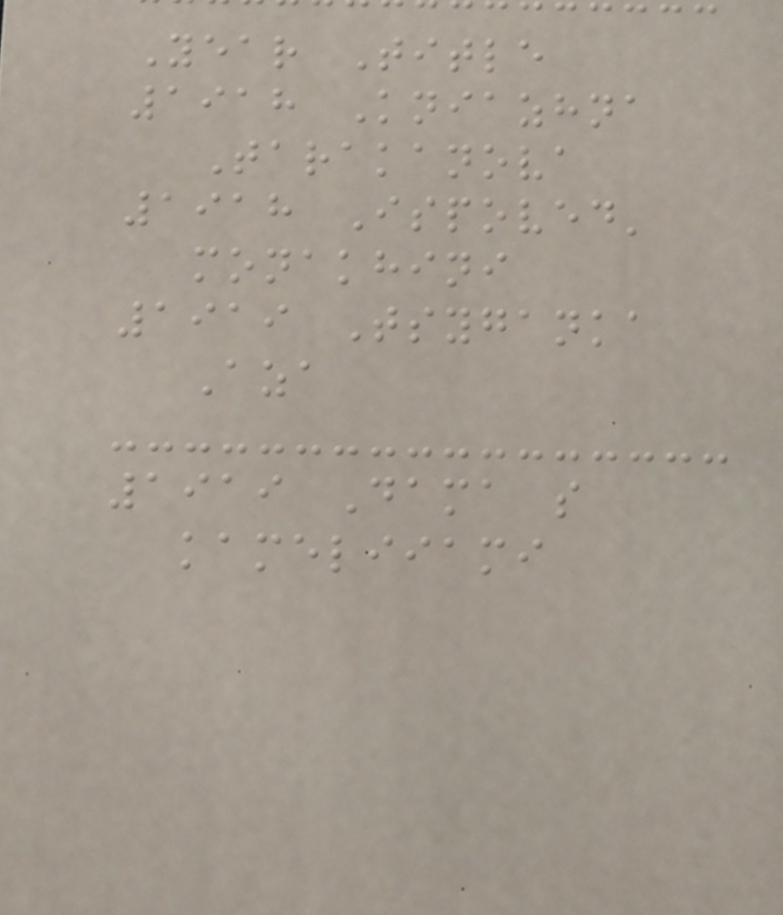Year Title
1918 Kniazhna
Tarakanova
1918 Ispoved'
monakhini
1919 Tsyganka
Aza
1919 Dama s
kameliiami
